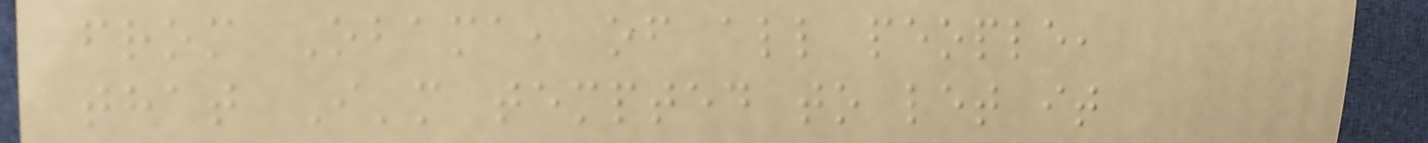from Obama, of all people,
that I'm tempted to let it
